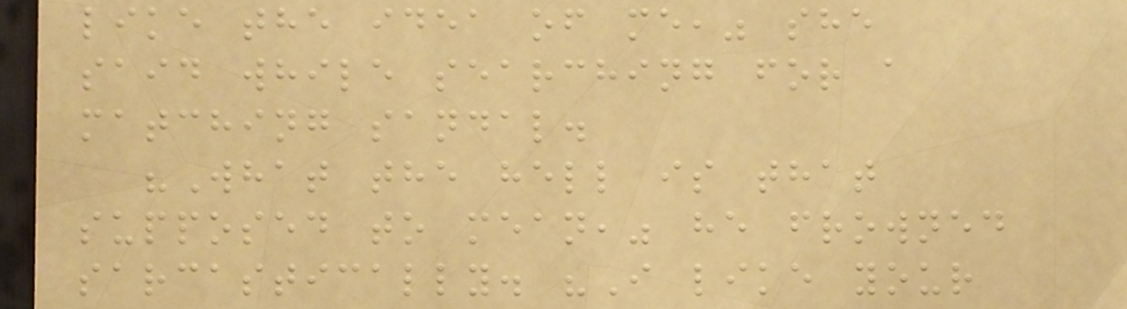like the idea of me," she
said while searching for a
matching sandal.
"What the hell is that
supposed to mean," he frowned
sarcastically. "I like your
